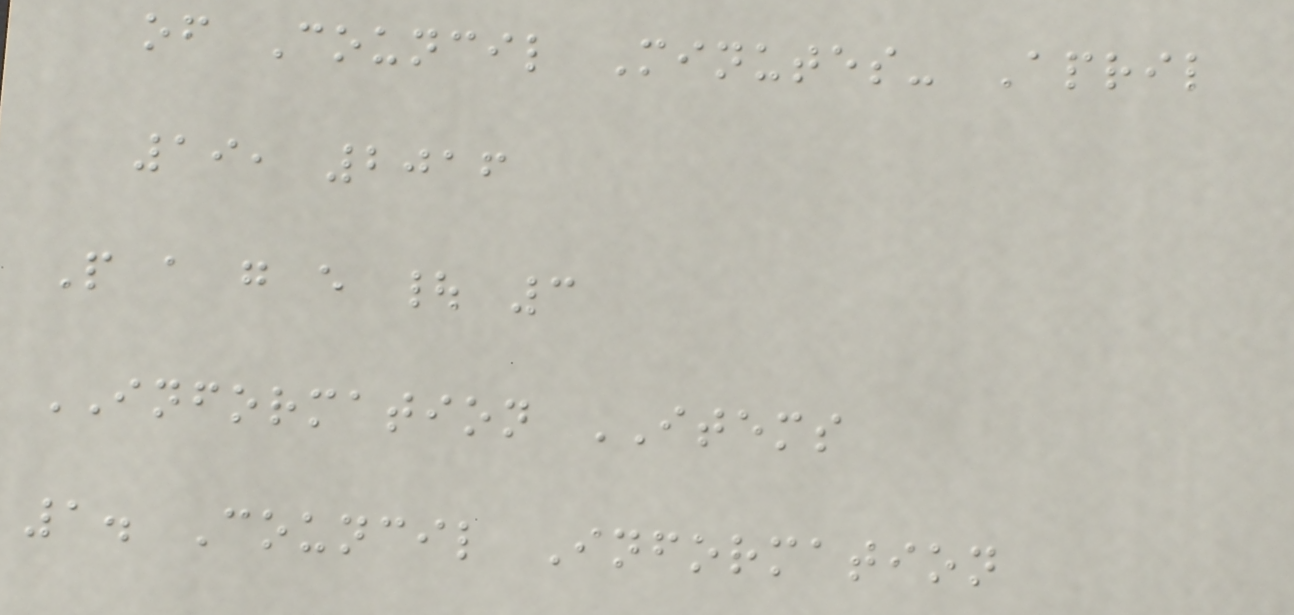of Council Minutes- April
19, 2016
P a g e | 3
INFORMATION ITEMS
1. Council Information
